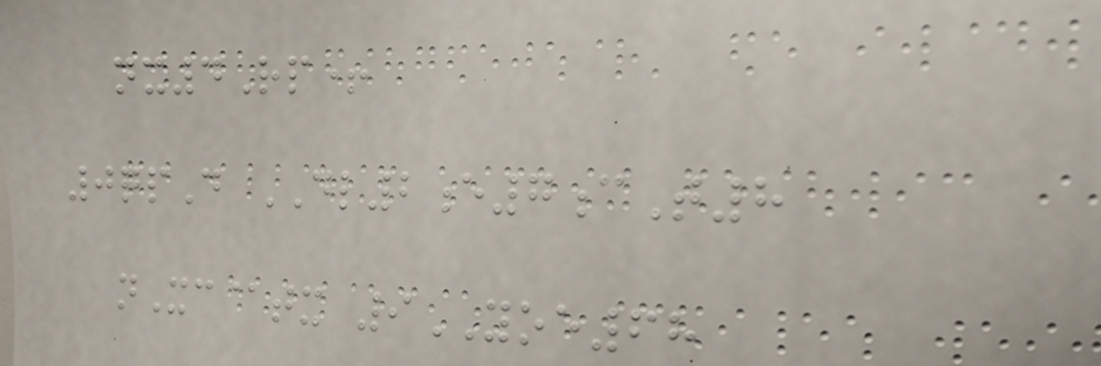nx4Rp+
0qpD DL2e7cT8
nXc@tx 9YOE68
